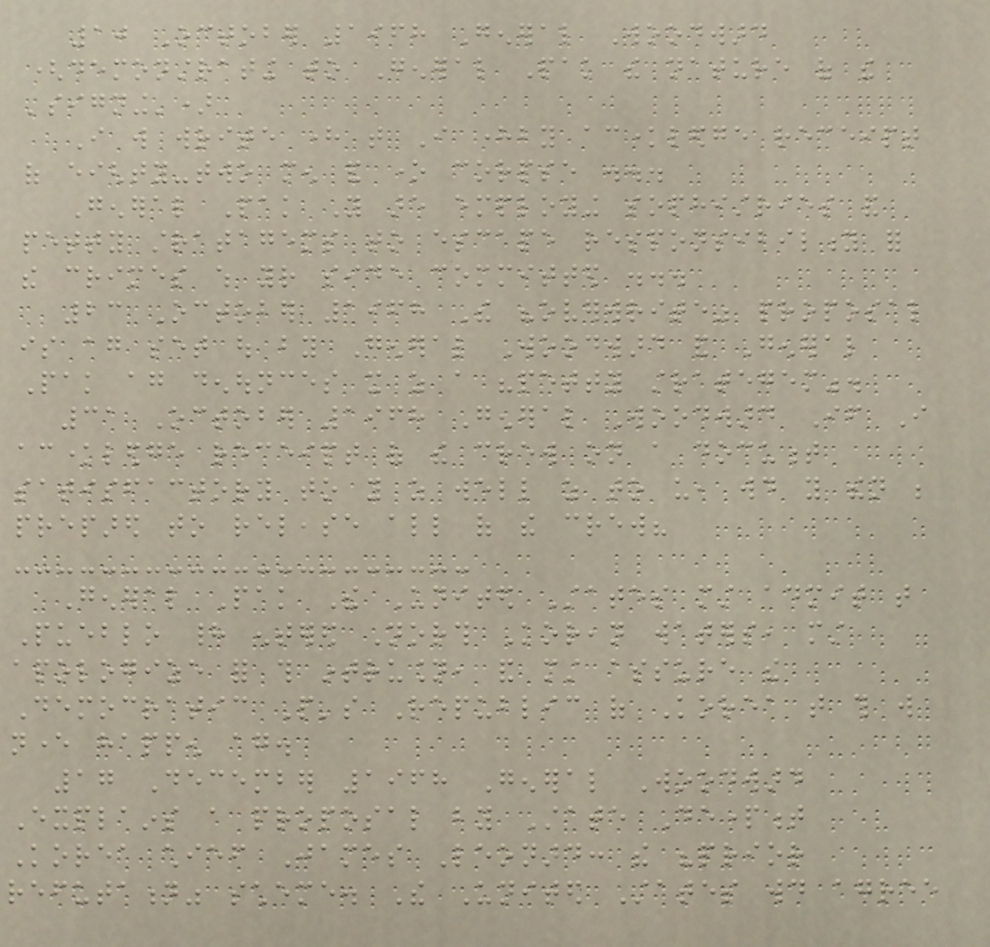10 October 1968 General Woodward
(demonstrating to General Pak the nature of the
'signing')
I will write here that I hereby acknowledge receipt
of eighty-two men and one corpse ...
General Pak You are employing sophistries and
petty stratagems to escape responsibility for
the crimes which your side committed ...
23 October 1968 The "overwrite" proposal
is again set out by General Woodward and General
Pak again denounces it as a "petty strategem".
31 October 1968 General Woodward If I
acknowledge receipt of the crew on a document
satisfactory to you as well as to us, would you then be
prepared to release all of the crew?
General Pak The United States must admit that
Pueblo had entered North Korean waters, must
apologize for this intrusion, and must assure the
Democratic People's Republic of Korea that this will
never happen again.
17 December 1968 General Woodward
Explains a proposal by State Department
Korea chief James Leonard: the "prior
refutation" scheme. The United States would agree
